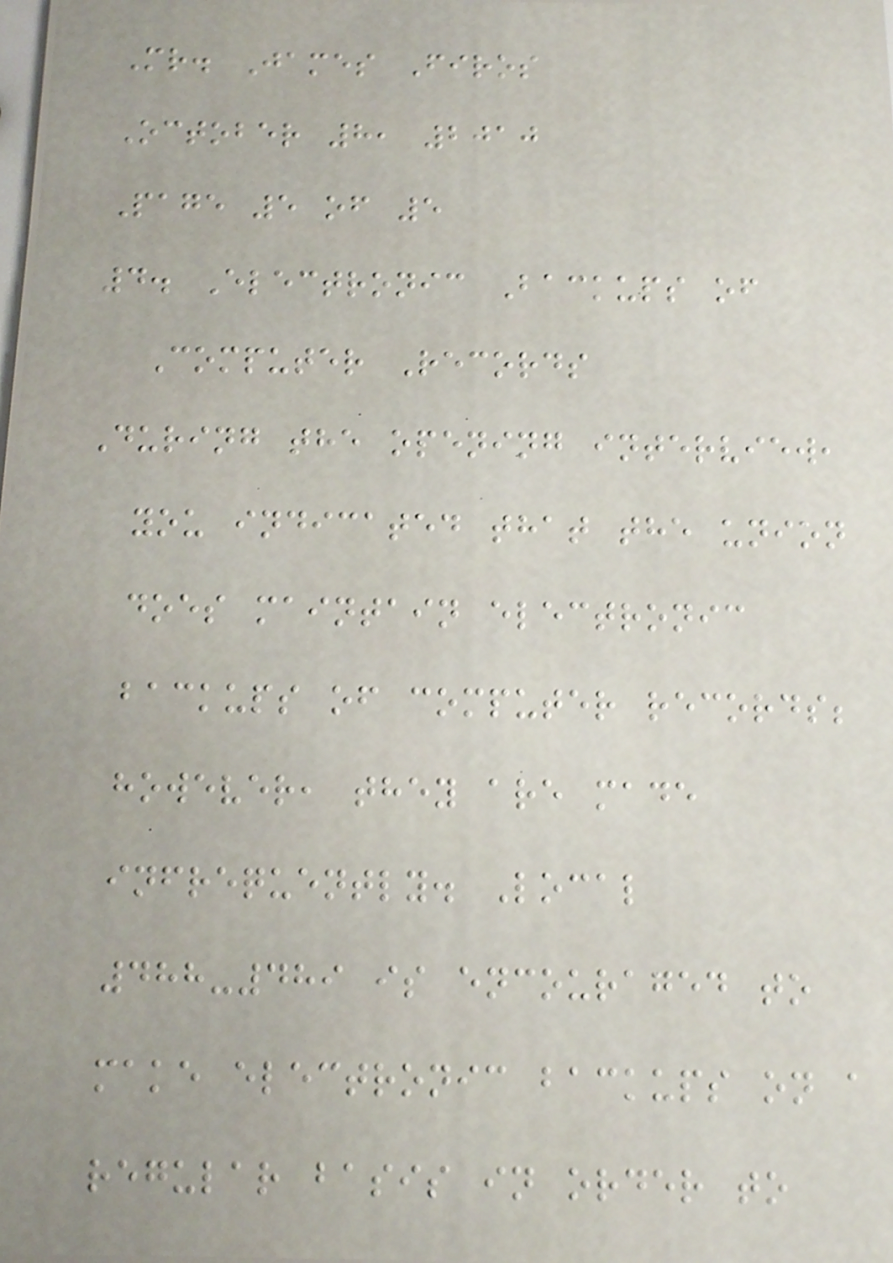Mr. James Firos
October 8, 2010
Page 5 of 5
4. Electronic Backups of
Computer Records
During the opening interview,
you indicated that the union
does maintain electronic
backups of computer records;
however, they are made
infrequently. Local
488-489 is encouraged to
make electronic backups on a
regular basis in order to
